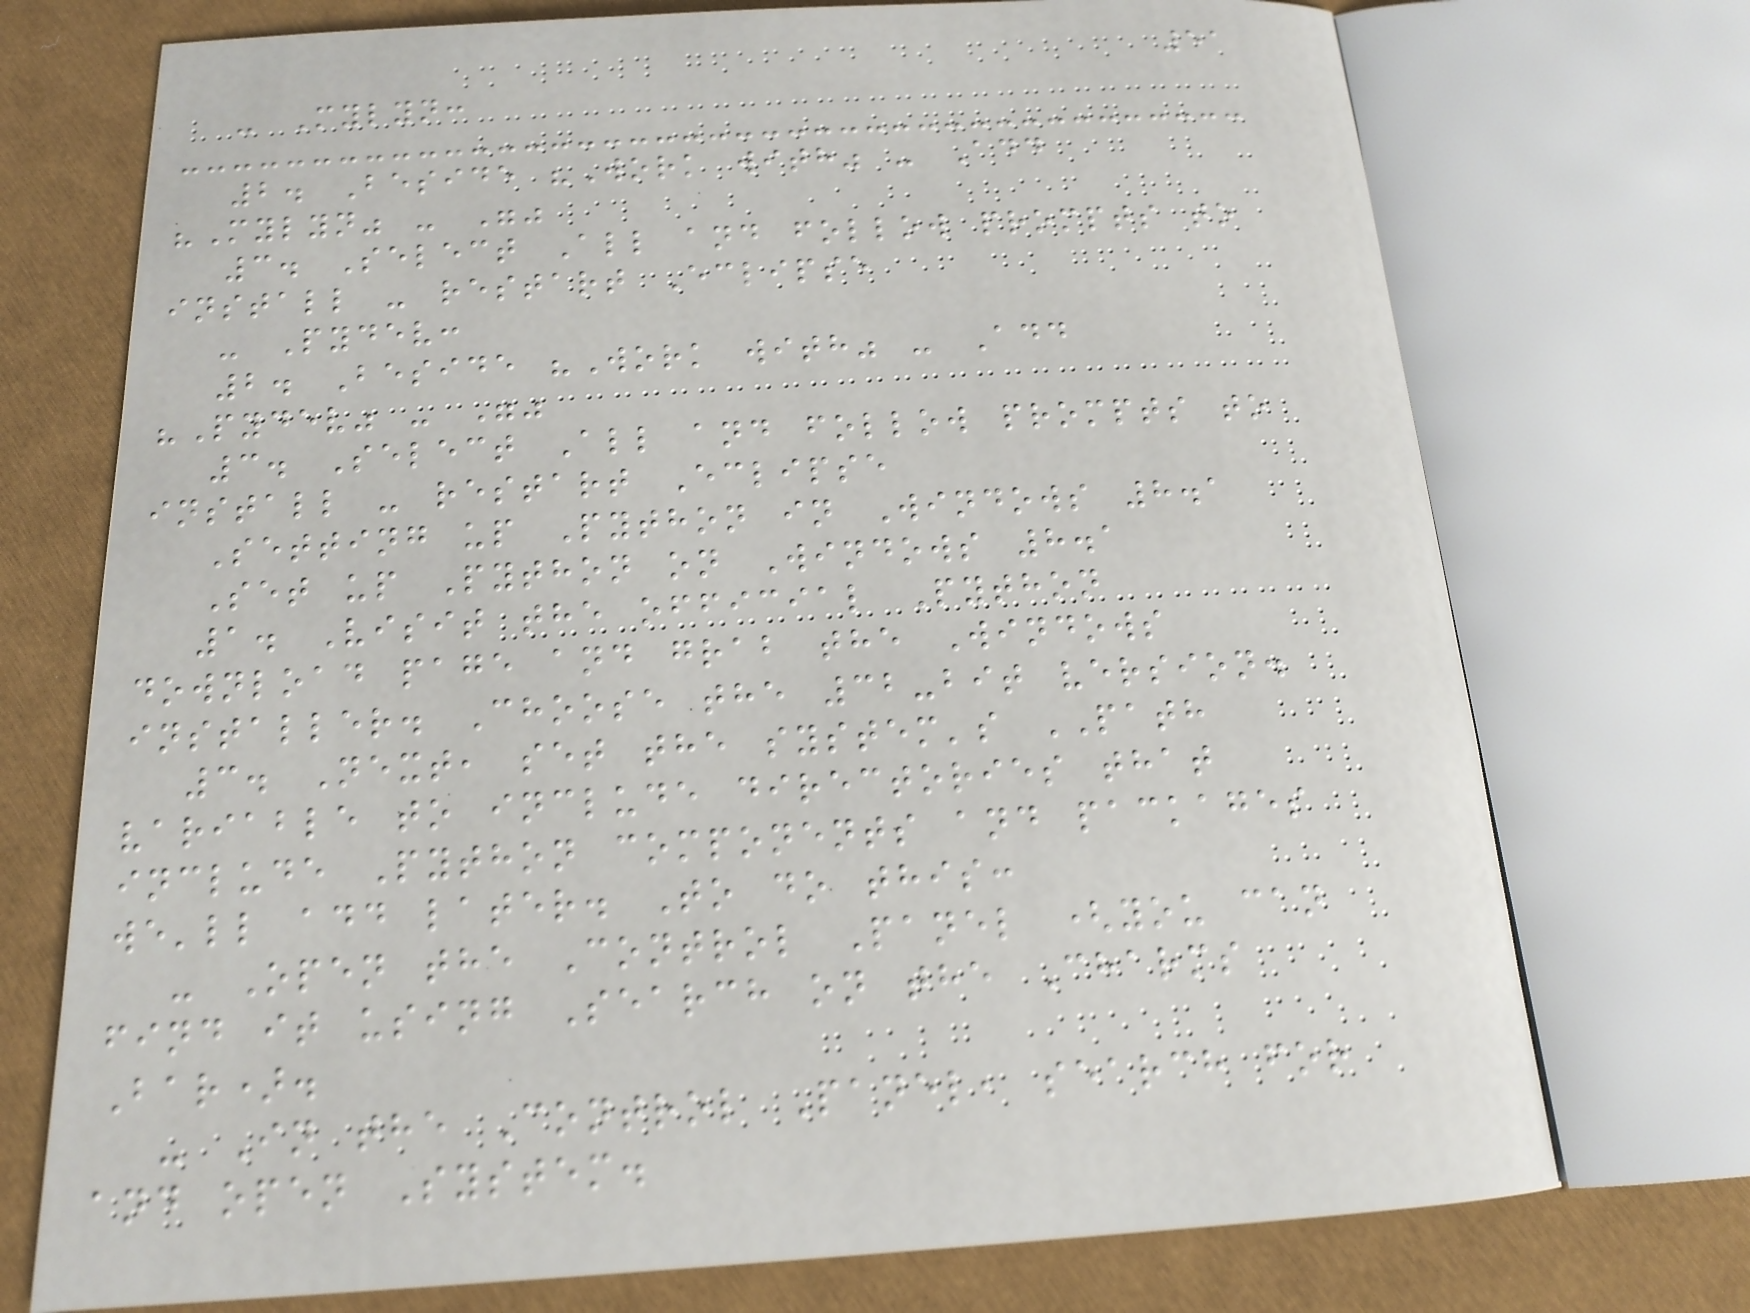51
- Mylyn:
2. Beside "Work with" - Add
"Mylyn" - ""
3. Select All and follow prompts to
install - restart Eclipse
- Pydev:
2. Beside "Work with" - Add
"Pydev" - ""
3. Select All and follow prompts to
install - restart Eclipse
Setting up Python in Windows 8.1
Set up Python on Windows 8.1
1. Visit the official Python
download page and grab the Windows
installer. Choose the 32-bit version.
3. Next, set the system's PATH
variable to include directories that
include Python components and packages
we'll add later. To do this:
- Open the Control Panel (you can
find it using Search on the Charms
Bar).
- In the Control Panel, search for
and open System.
